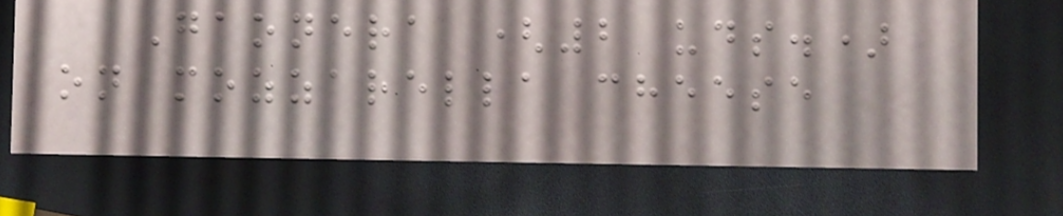Gaonera (2 uds.)
on mozzarella cheese
